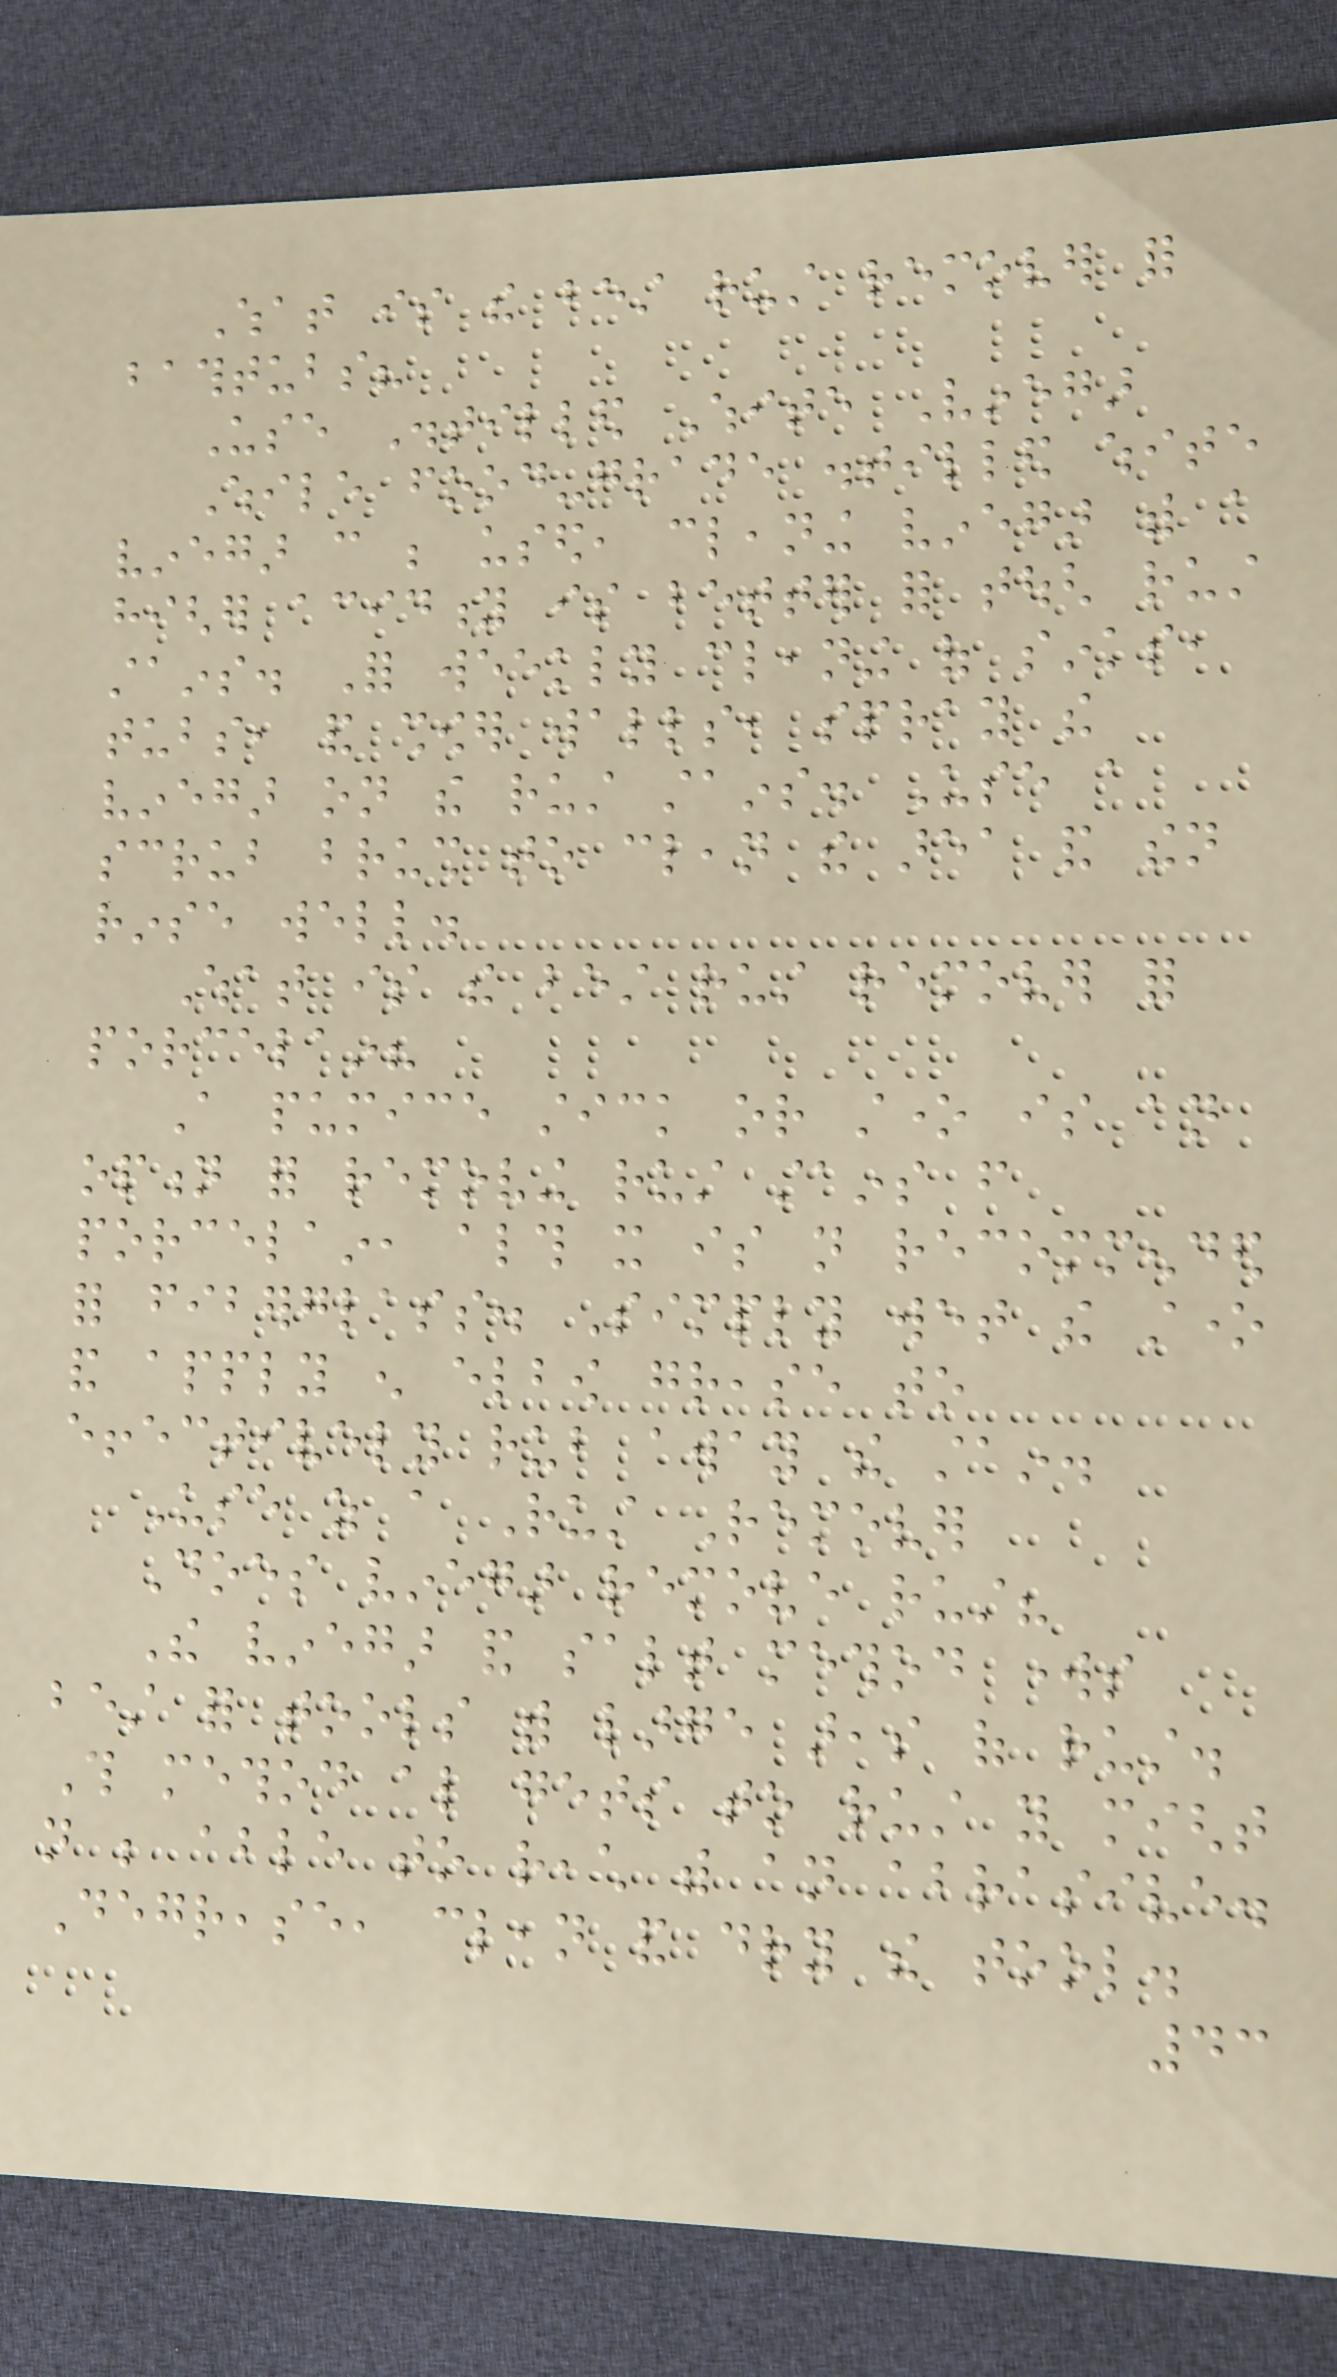What is the best rust remover for
bathtubs?
Use Distilled White Vinegar
While food-grade distilled white
vinegar can be used, cleaning vinegar with a
higher acidity is better for tough rust
stains. For weekly cleaning of sinks,
tubs, and shower walls, spray the
vinegar on the rust stains. Use a
scrub brush to clean the area and then
rinse well.
What is the best rust remover for
porcelain?
A pumice stick or stone is an
option for removing rust stains from
porcelain, although it is not recommended
for fiberglass. Simply wet the stone
and apply enough elbow grease to
effectively rub away the stain.
Use as a Rust Remover
Does vinegar remove rust?
The vinegar and salt method works
best for tools with large areas of rust.
This method also gets to rust you might
not be able to reach with an abrasive.
Degrease, clean and dry the tool.
43
